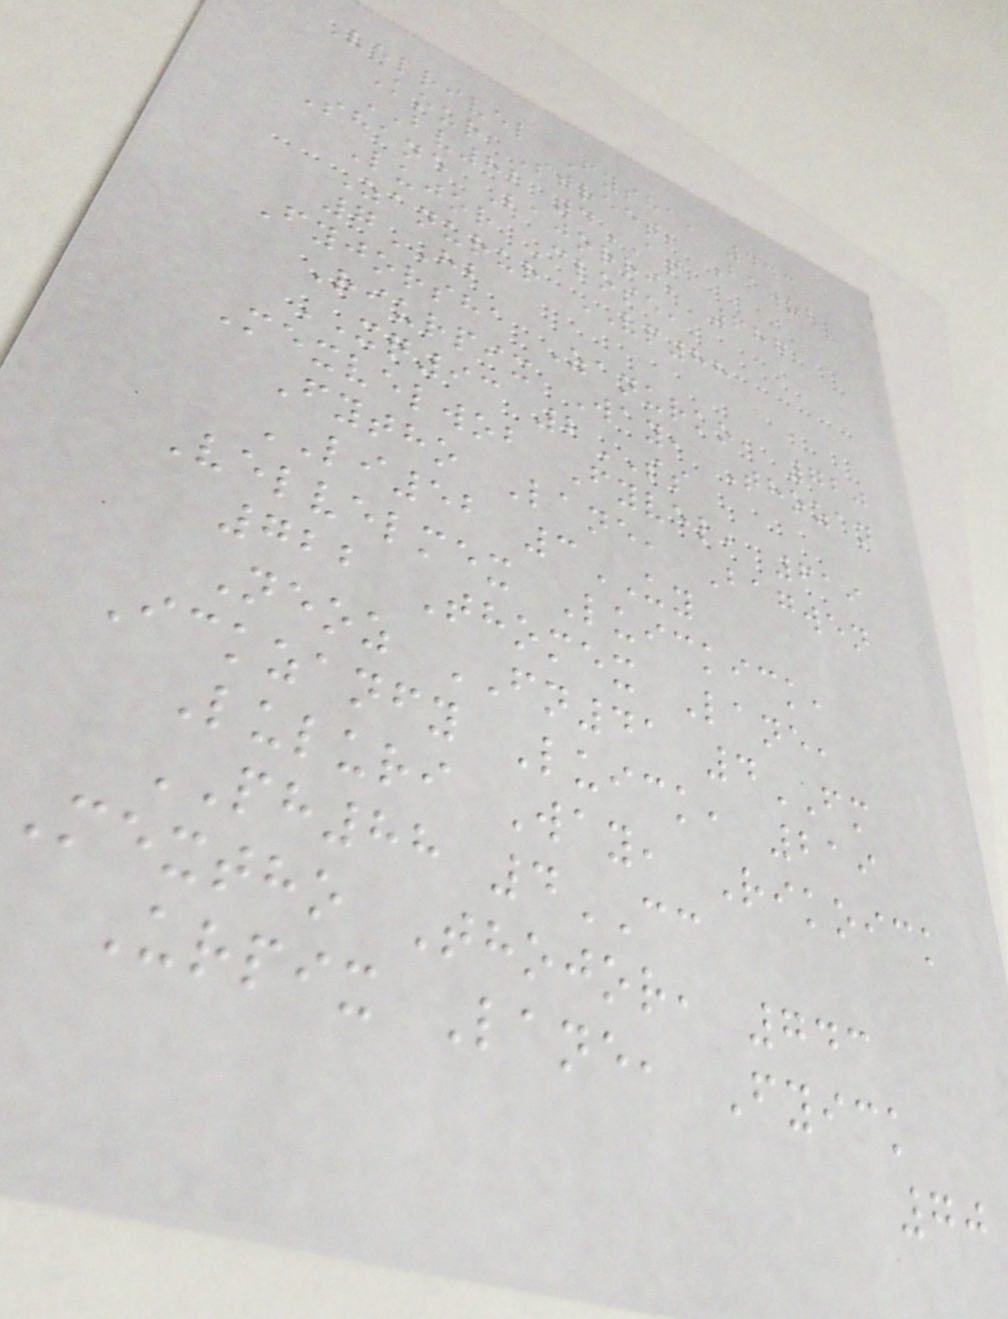Velrivel Fysha, 443
Kour Street, Bawob
BV82 4AT
Shane Bajorri, 687
Lujor Close,
Zanurur VP88
7HB
Fyjorsha Zanurko, 720
Riurpix Way, Thozan
XQ93 2SS
Mexvelwob Fyvel, 619
Fytho Lane, Bagwen
LI52 3UY
Velvelmex Luickick,
722 Thomex Lane,
Neoz FN41 4FM
Ickzanfy Luick, 219
Luluri Way, Rikoick
PH88 4CC
Mextho Thojor, 743
Urpix Lane, Fyick
70
